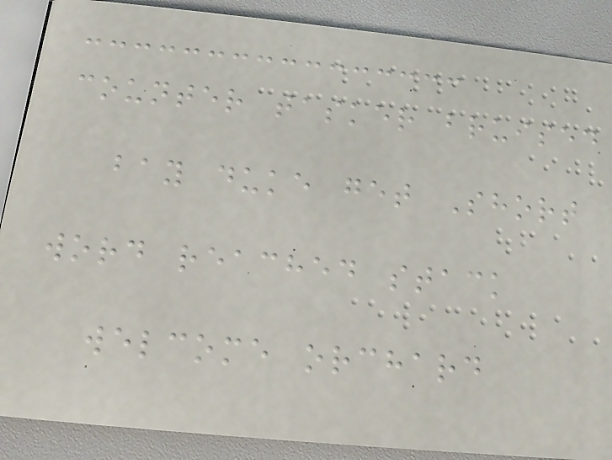counter tasker bruised
bay duke get Short
word reached stack
welcome orchard
